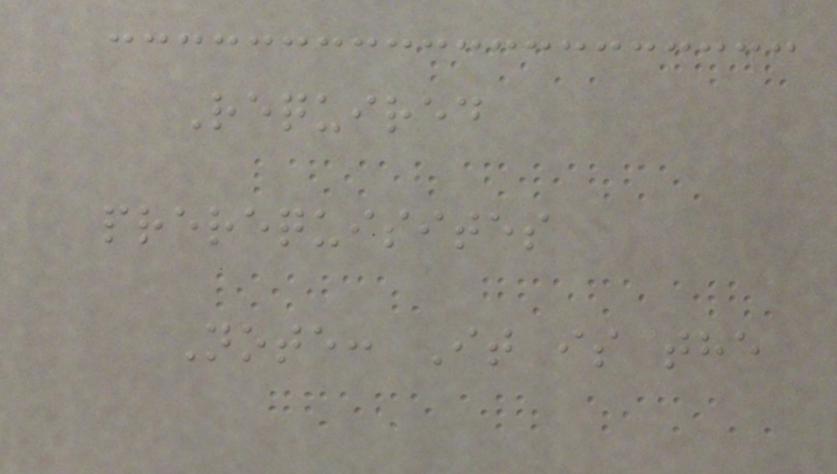Required
prerequisites
Note: It is the
